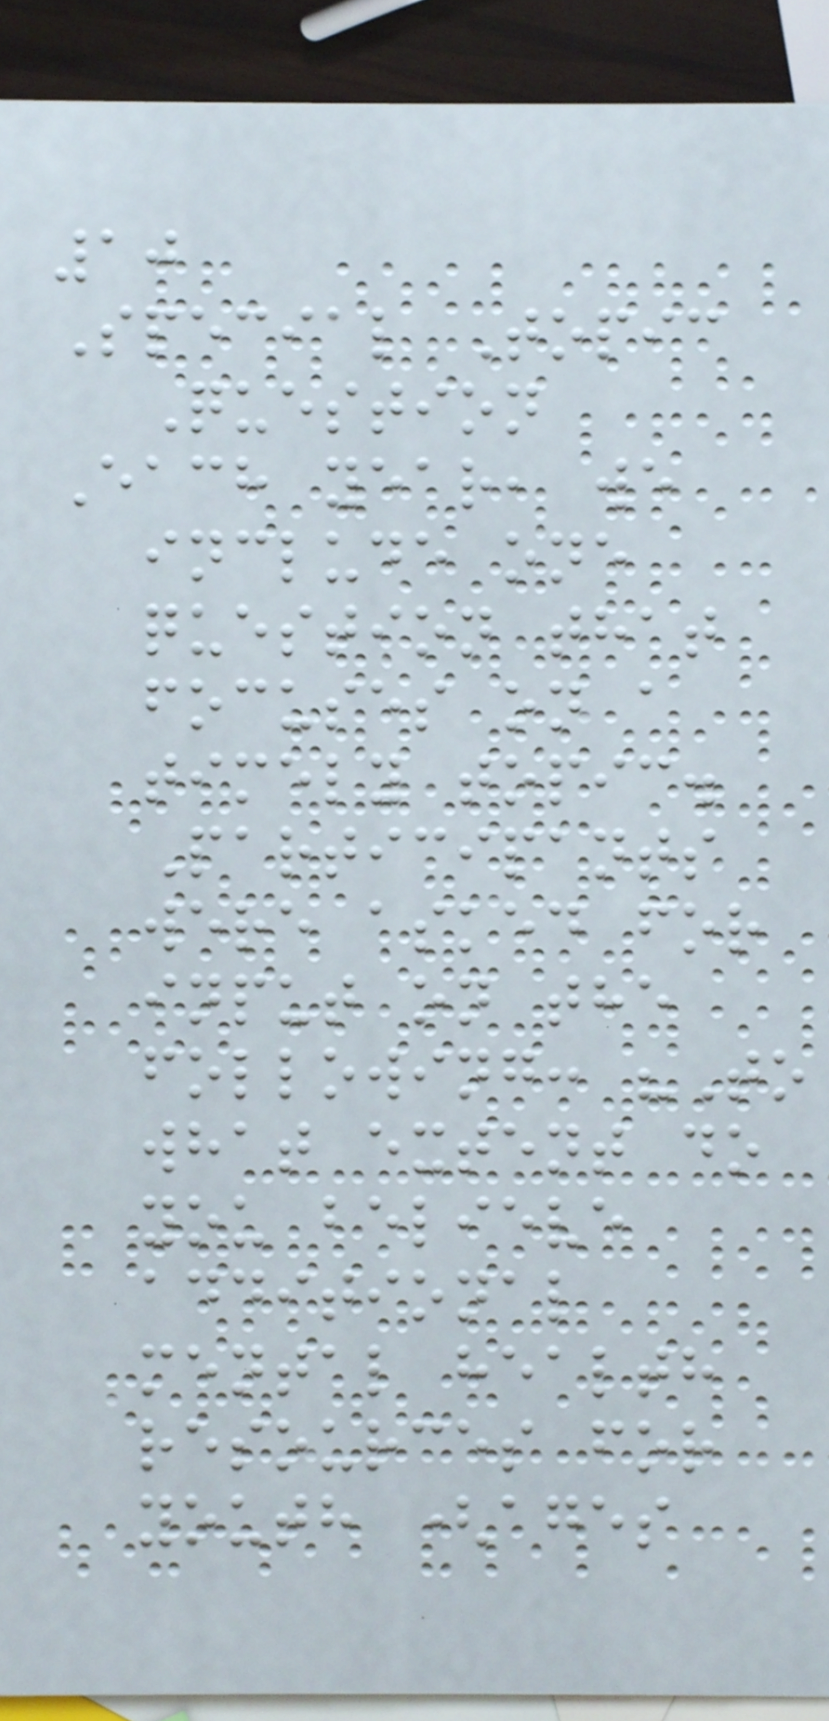10
Special Topic
Question
Each year, we
include one
question that
focuses on a
timely topic.
Participants
were asked for
input on the
following: "To
what extent do
you believe
additional
mental health
resources for
youth (ages
